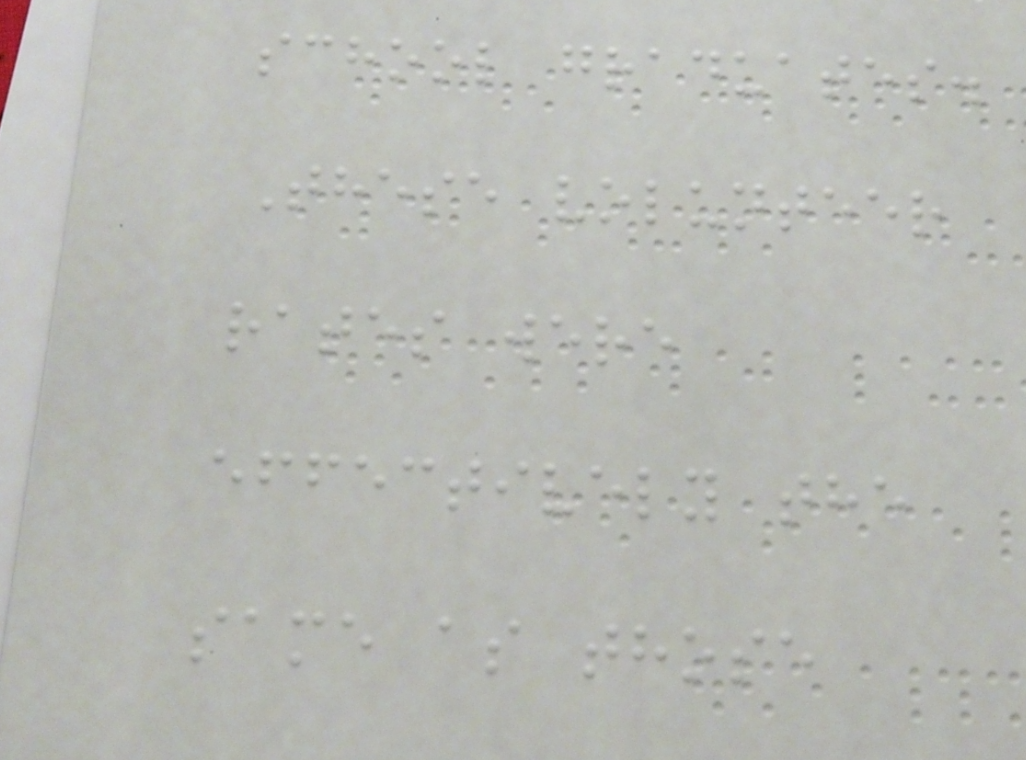school graduates.
These volunteer
rates were
effectively the
same as those
